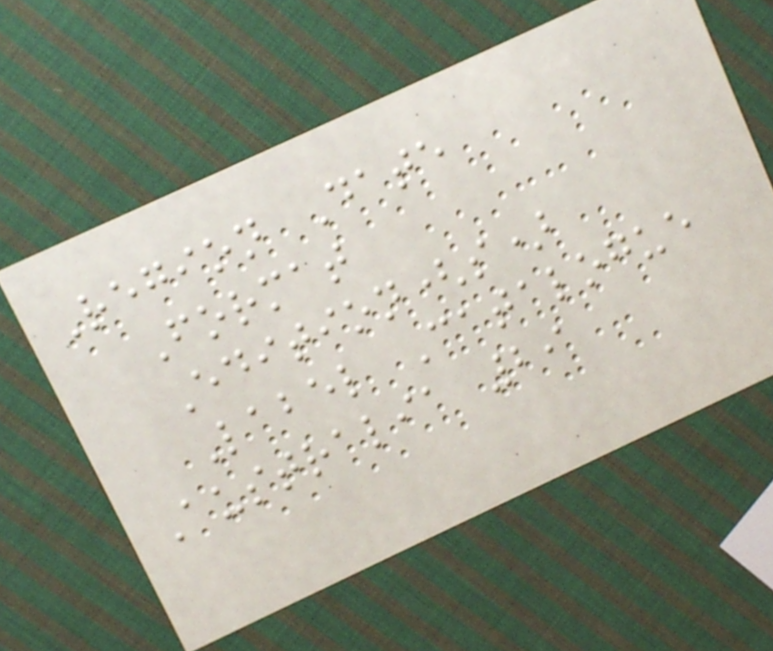Region Date
Format
Edition(s)
Label Catalogue
Australia 29
